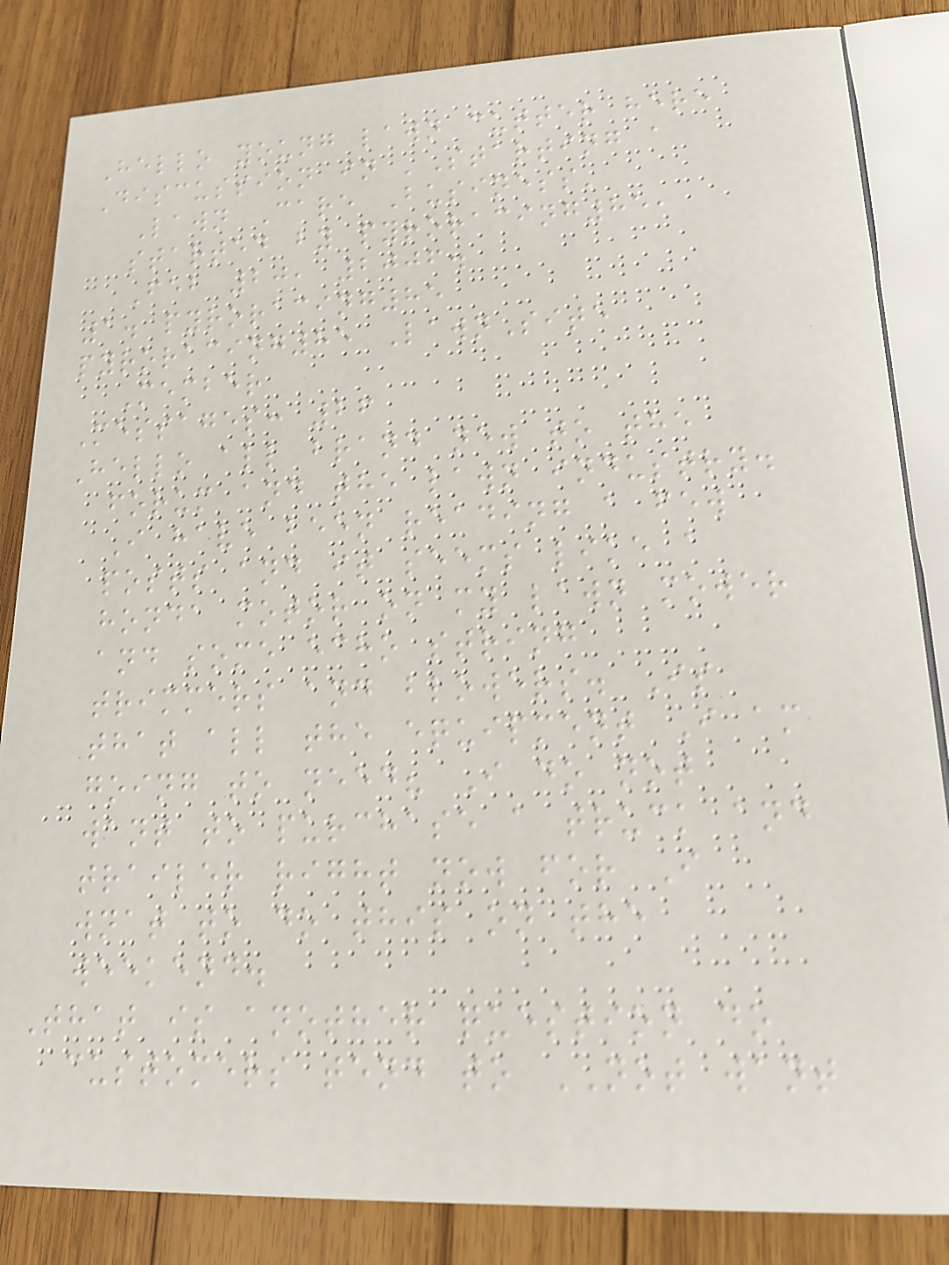Hello young lawn cutter here
Discussion in 'Starting a
Lawn Care Business'
started by pyroracing85,
Feb 20, 2006.
1. pyroracing85
pyroracing85 LawnSite
Member
Messages: 26
Hello all brand new to the
forum and the lawn industry.
I have been reading a few
posts and it seems like a
honda motor on my lawn mower
and some echo string
trimmers and blowers. Is
that all the equipment I am
going to need? I do not
want to purchase a truck and
trailer right now for I
wnat to do this on the
weekend.
That is another question do
customers tend to NOT want
